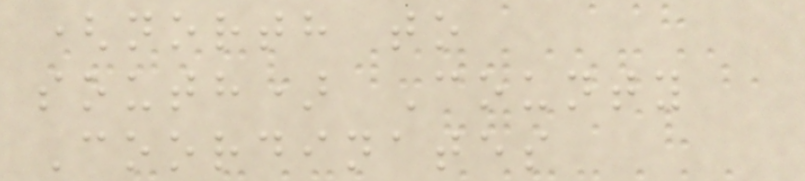(north to
south) County
Coordinates
